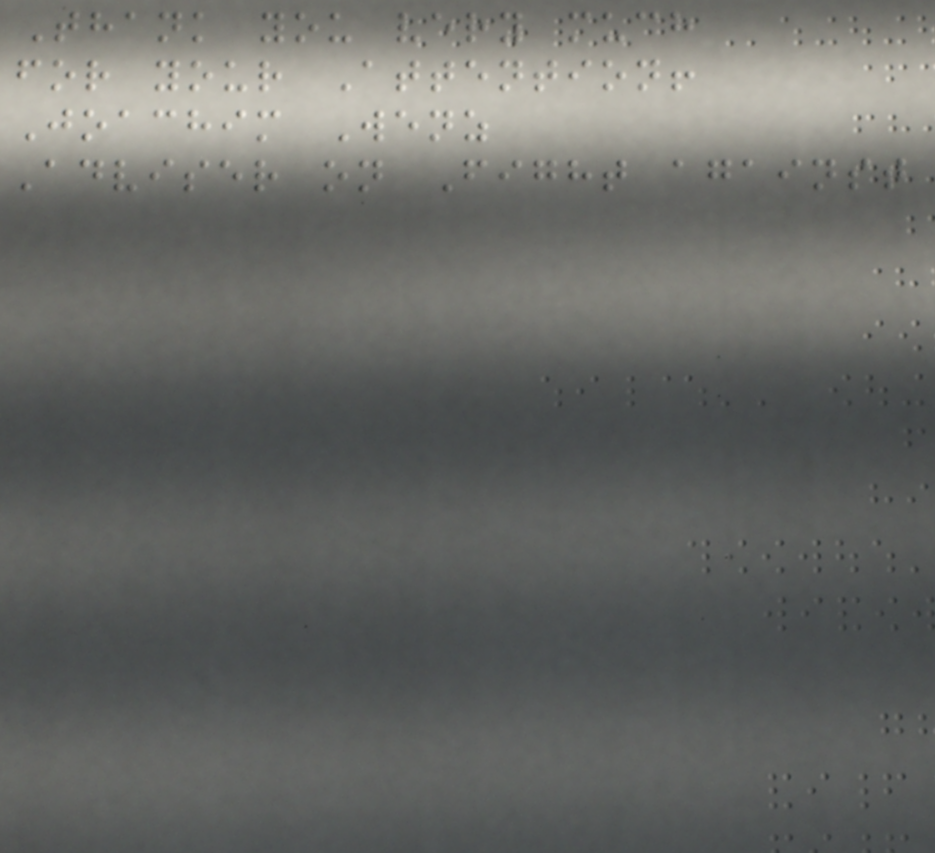Thank you very much
for your Attention!
Joachim Wenz
Adviser on Fight against
